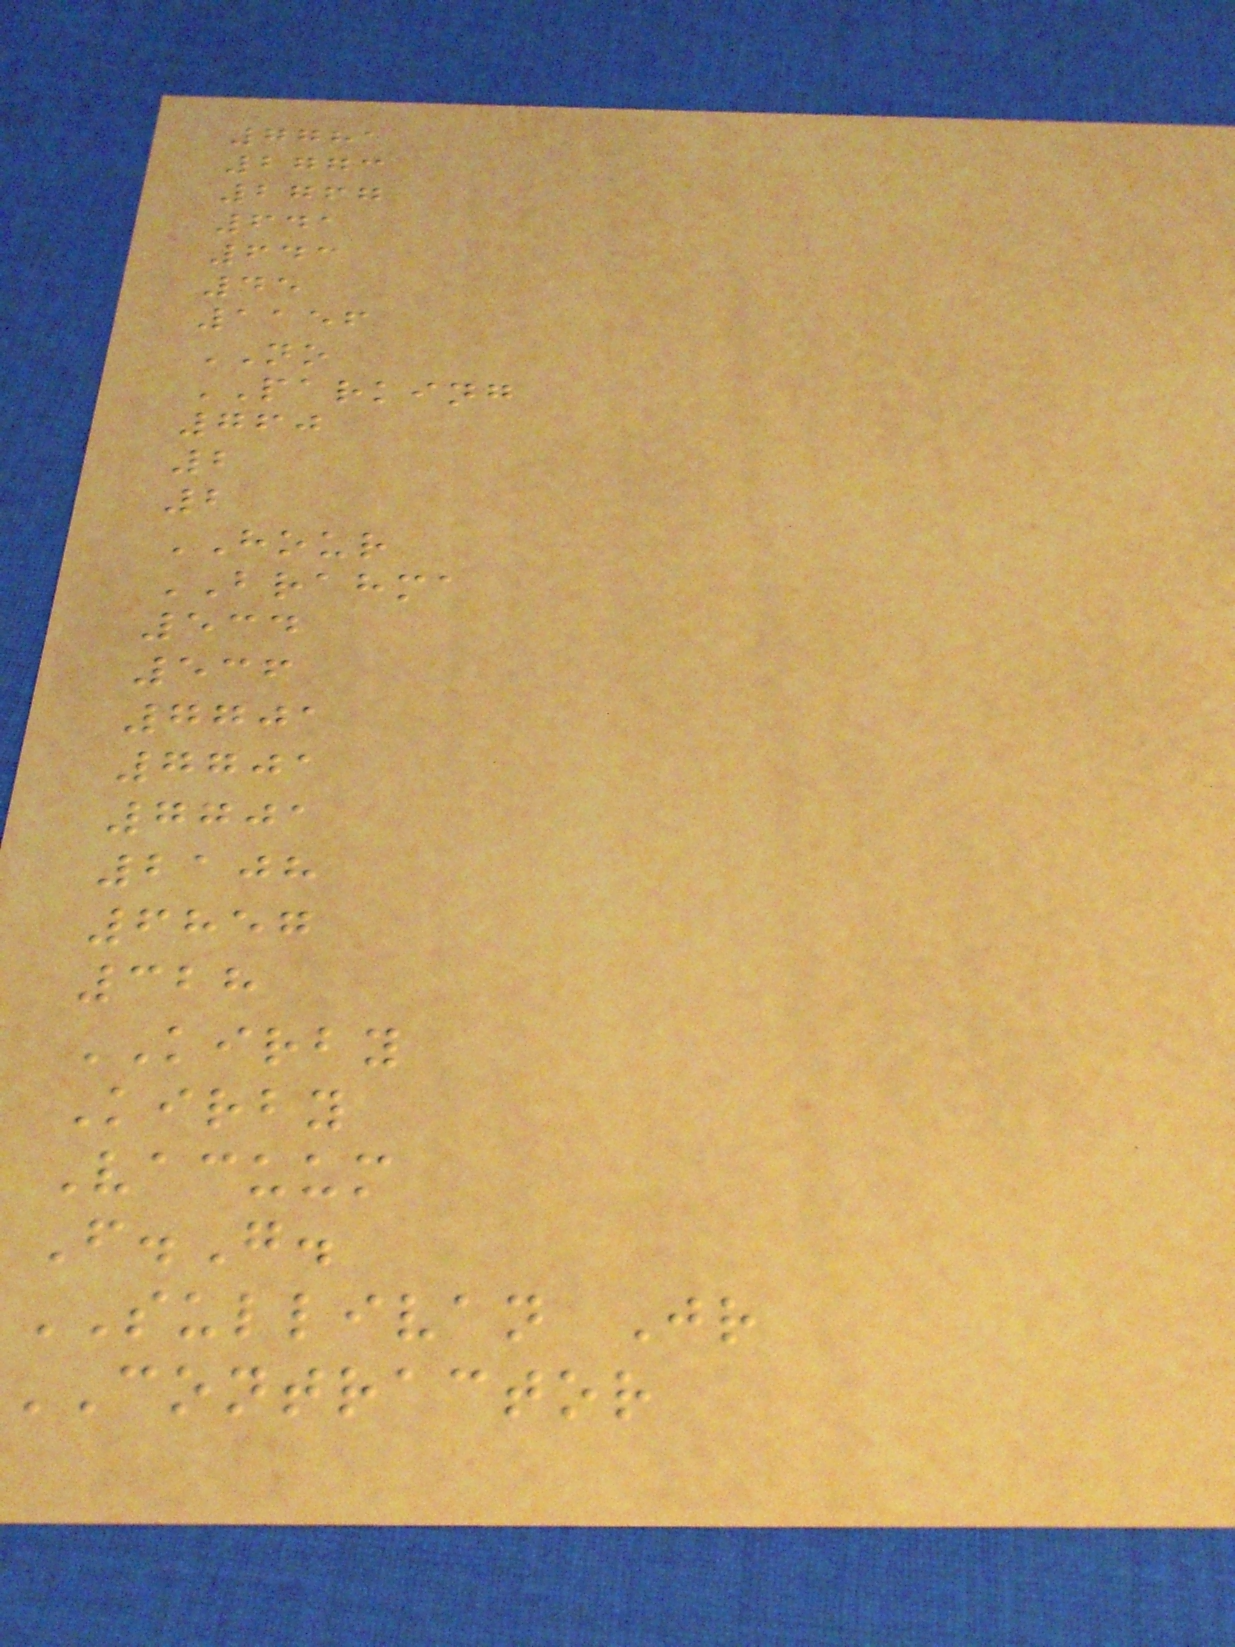7781
2773
2767
641
643
45
1156
NO
PARKING
760
2
2
HOUR
BRAHMA
534
536
7701
7701
7701
2108
6857
328
KIRBY
Kirby
Vacuum
F.G.
SULLIVAN Jr
CONTRACTOR
